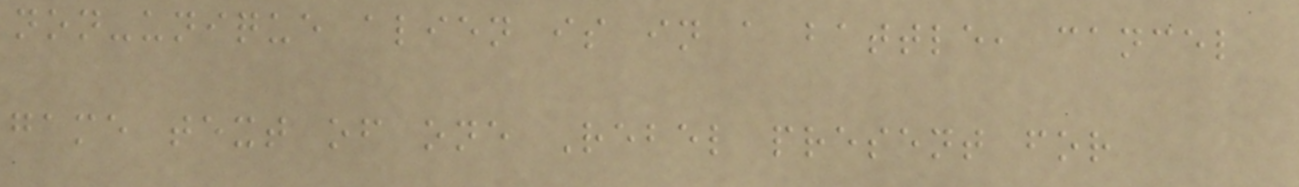non-unique alien is in a battle, cancel
game text of one Rebel present for
